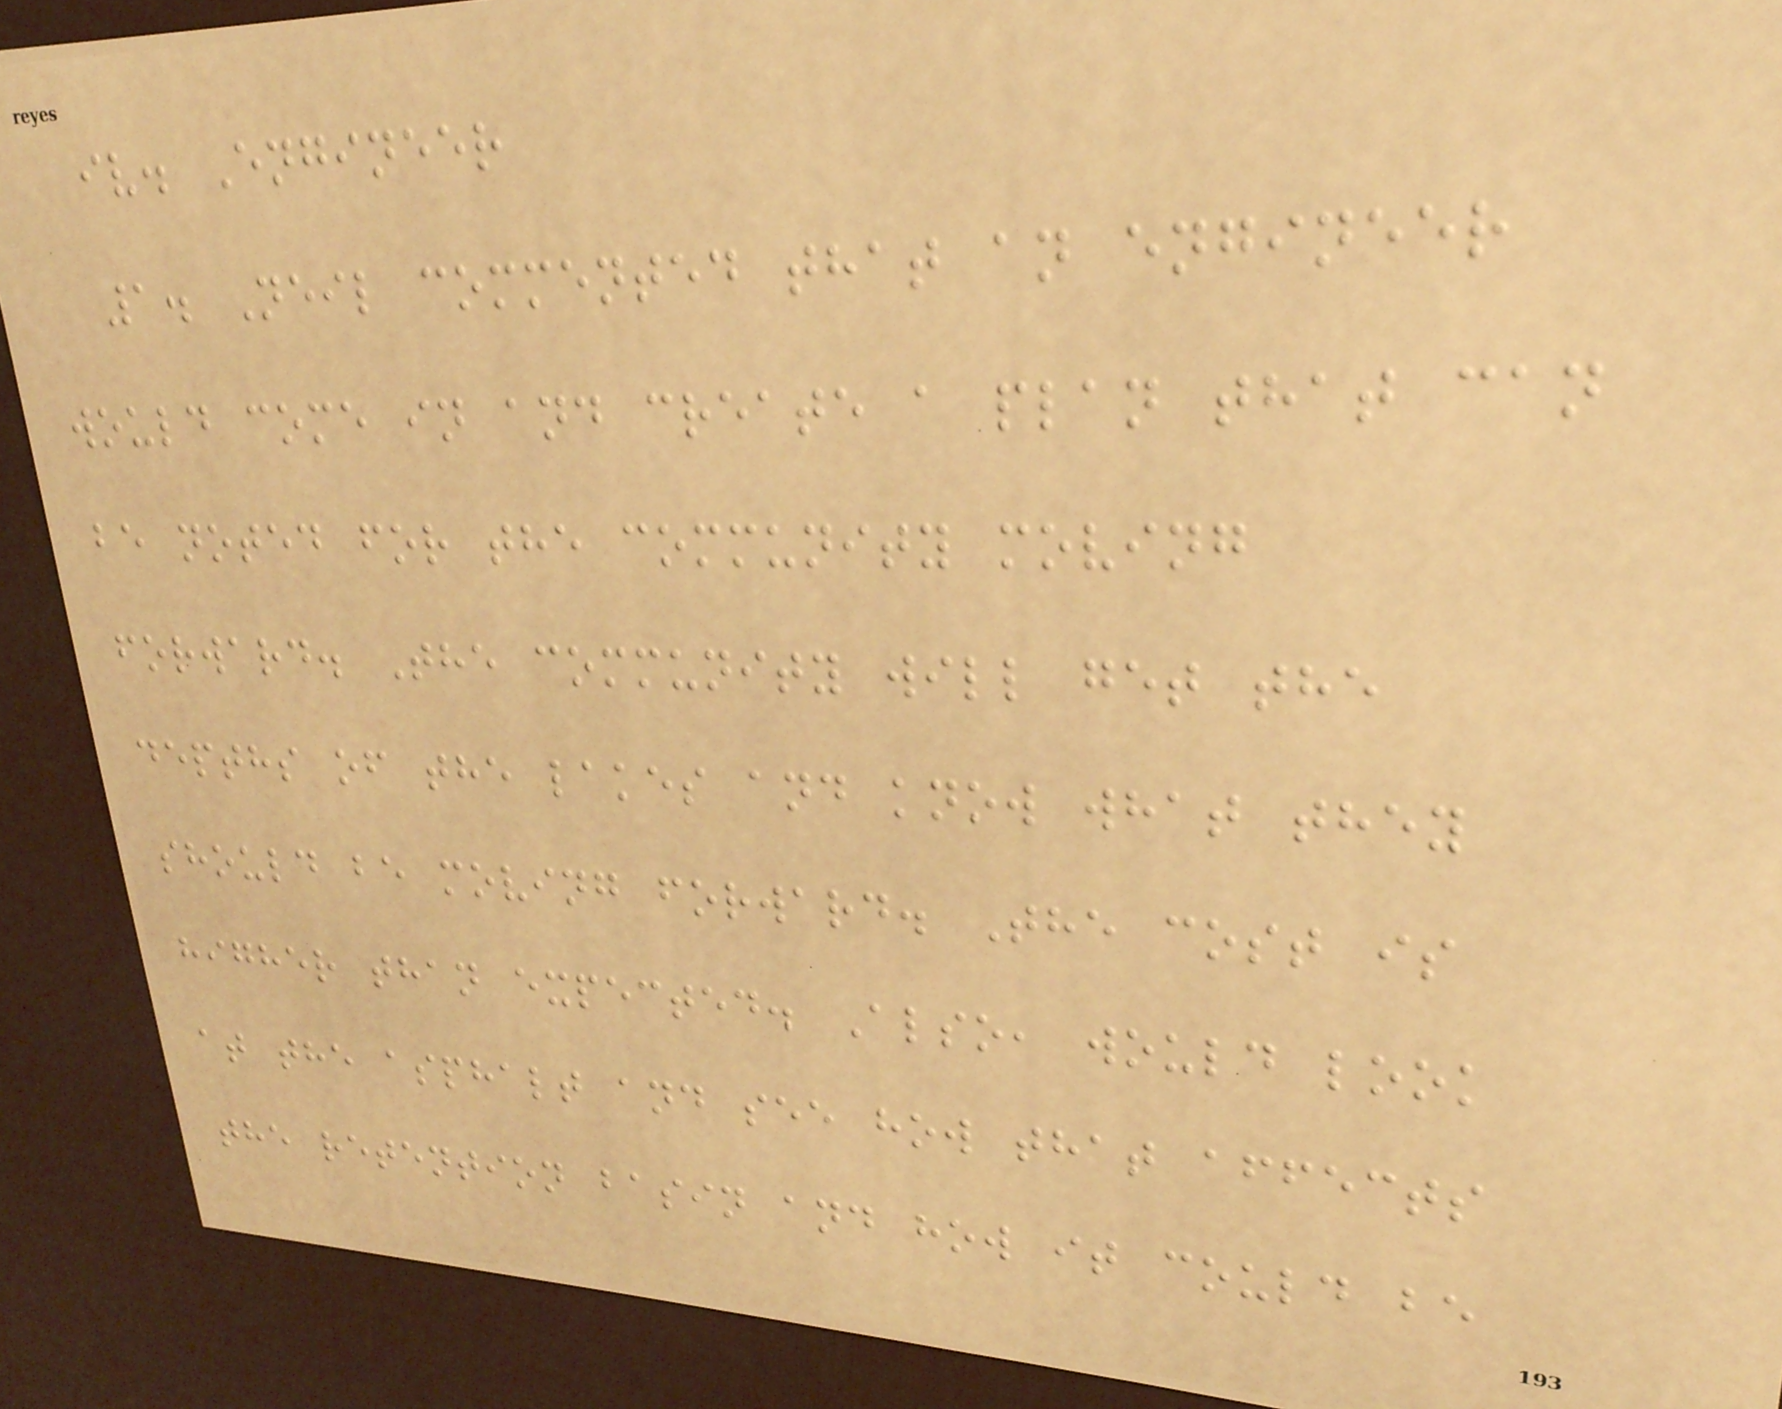iv. Engineer
1. Neil commented that an engineer
would come in and create a plan that can
be noted for the community moving
forward. The community will get the
depths of the lakes and know what they
should be moving forward. The cost is
higher than expected. Also, would look
at the asphalt and see how that affects
the retention basin and how it could be
